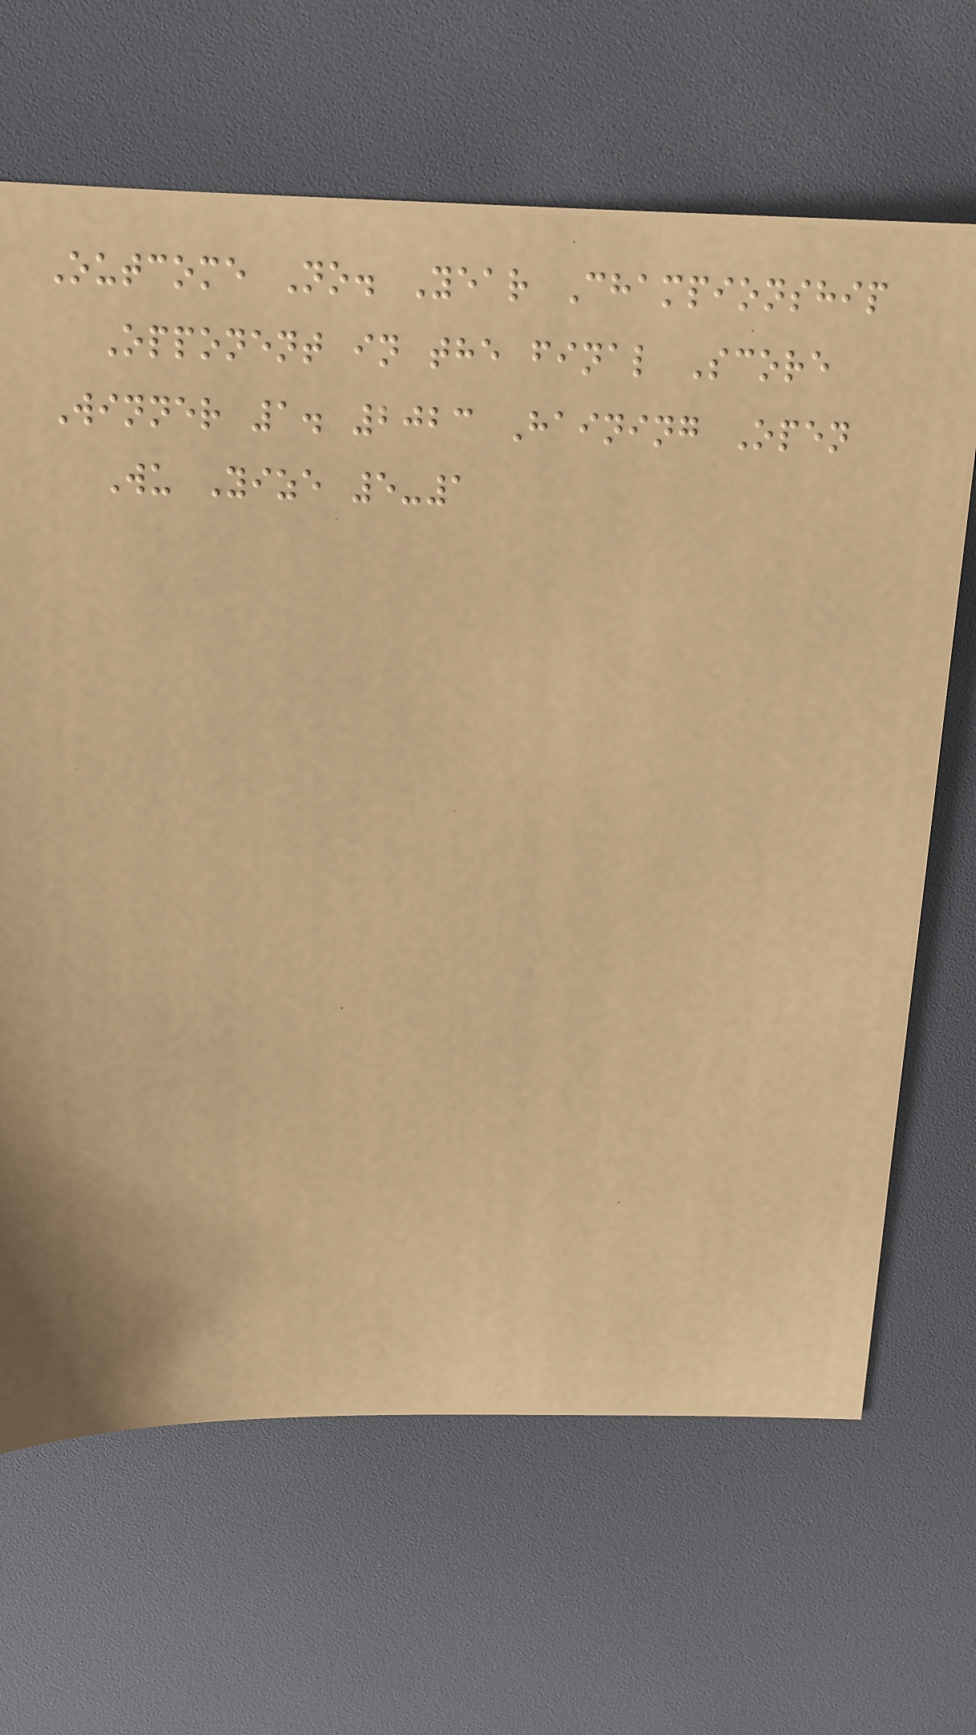Outcome No. Year Championship
Opponent in the final Score
Winner 1. 2023 Haining Open
Wu Yize 5-1
